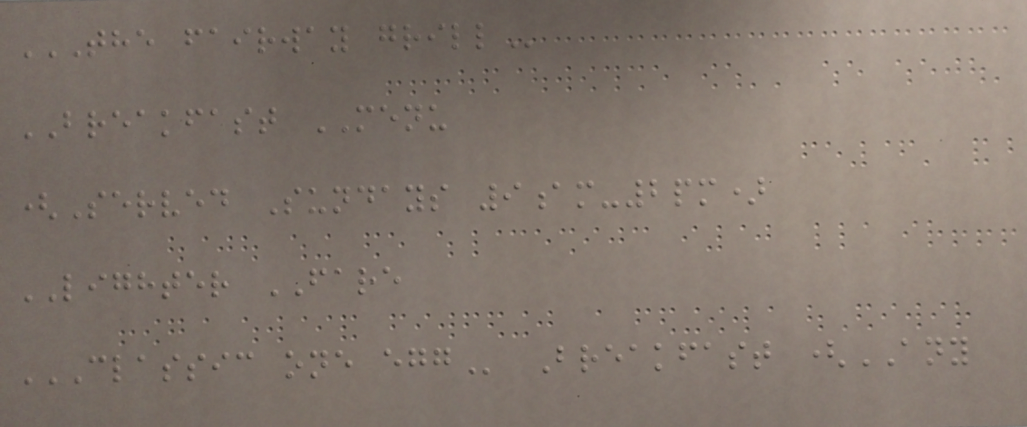THE FAIRWAY GRILL
BREAKFAST MENU
(Served Sundays 9am-2pm)
LIGHTER FARE
CLASSIC ONE EGG Breakfast (ANY
